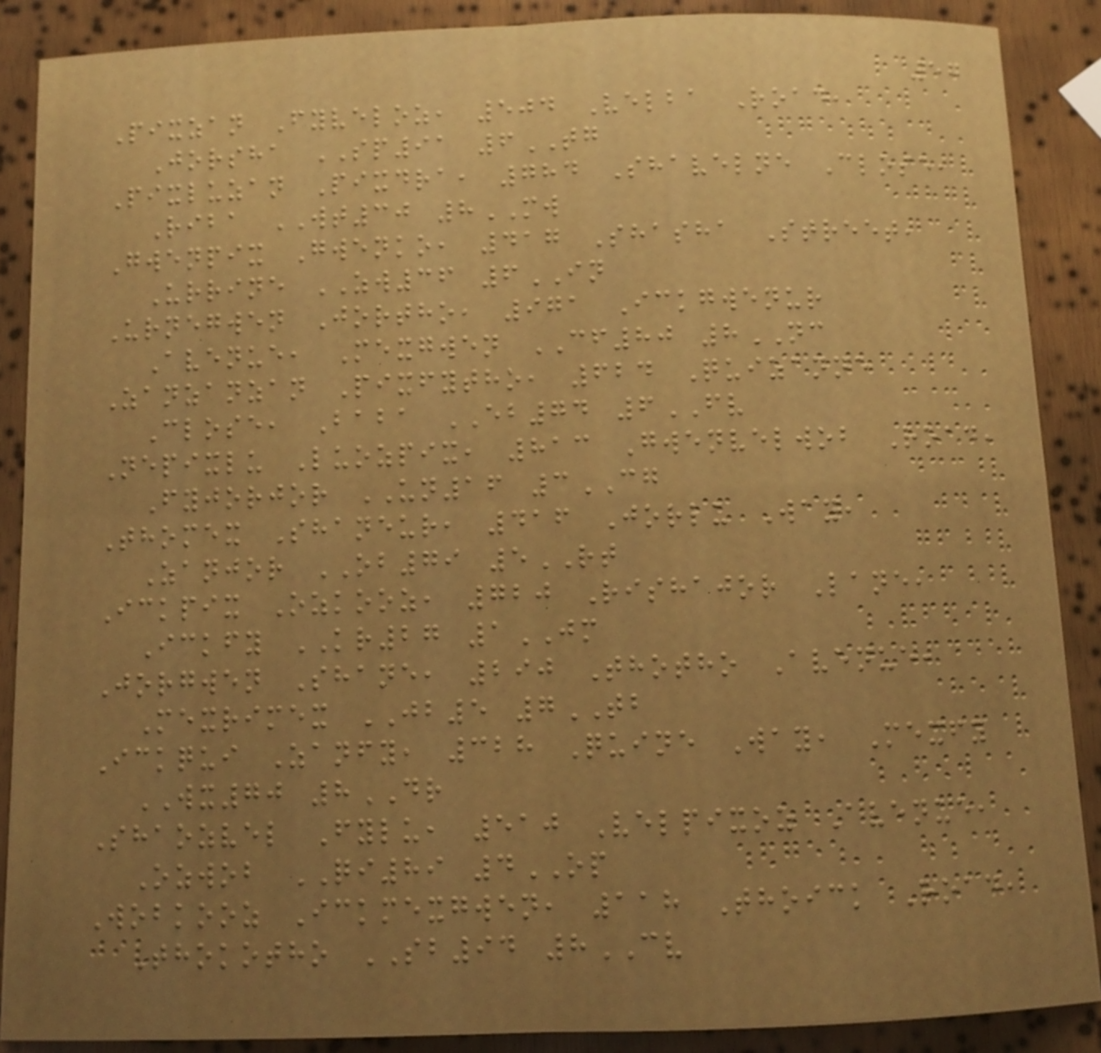57
Pixzan Fyveloz, 504 Velba Road,
Jorsha SP91 6TG
Pixluzan Pixdra, 784 Shavelne Close,
Riba WT30 8MW
Gwenpix Gwenko, 417 Shasha Street,
Urrine ZW36 6IN
Urnegwen Jortho, 971 Ickgwenur
Avenue, Mexgwen CF80 8NC
Zanzanzan Pixfytho, 624 Quizanne
Close, Baba EB74 6FV
Nepixlu Luozpix, 813 Gwenvelwob Road,
Fyjorjor UN16 3CG
Thomex Shaneur, 416 Jorlu Way,
Zanjor OB79 5RT
Ickpix Ozkooz, 720 Rishajor Lane,
Ickfy KR27 1JM
Jorgwen Shane, 290 Thotho Avenue,
Mexrimex JB5 7TB
Ickqui Zanfy, 328 Quine Way, Mexfy
WX70 8DR
Shaozvel Fylu, 510 Velpixoz Avenue,
Ozwob QI89 4OP
Wobkooz Ickmexgwen, 118 Thoick Road,
Thokotho SB94 8CV
